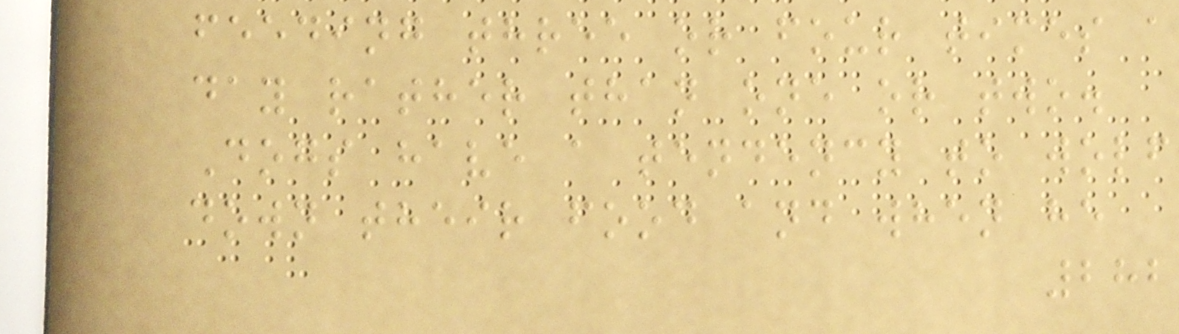feeding three or four times a
day rather than one or two.
Dogs have a tendency to wolf
down their food and when he
282
